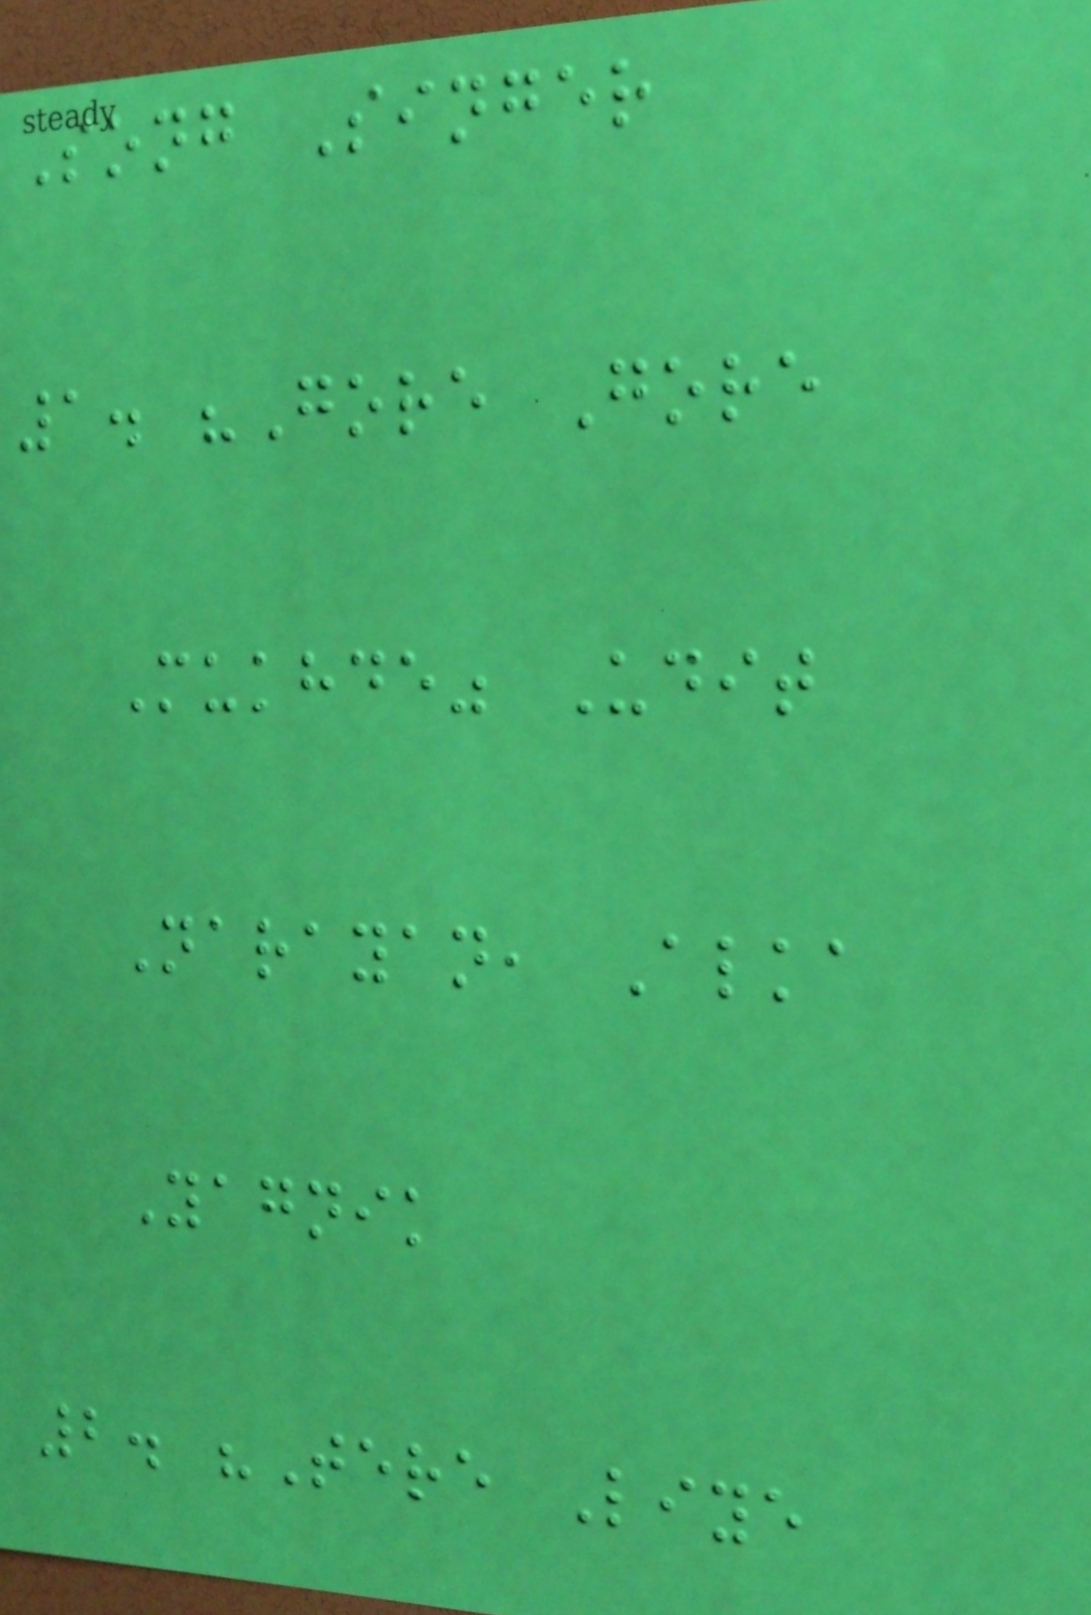Song Singer
1. "Gore Gore
Mukhde" Udit
Narayan, Alka
Yagnik
2. "Tere Liye
